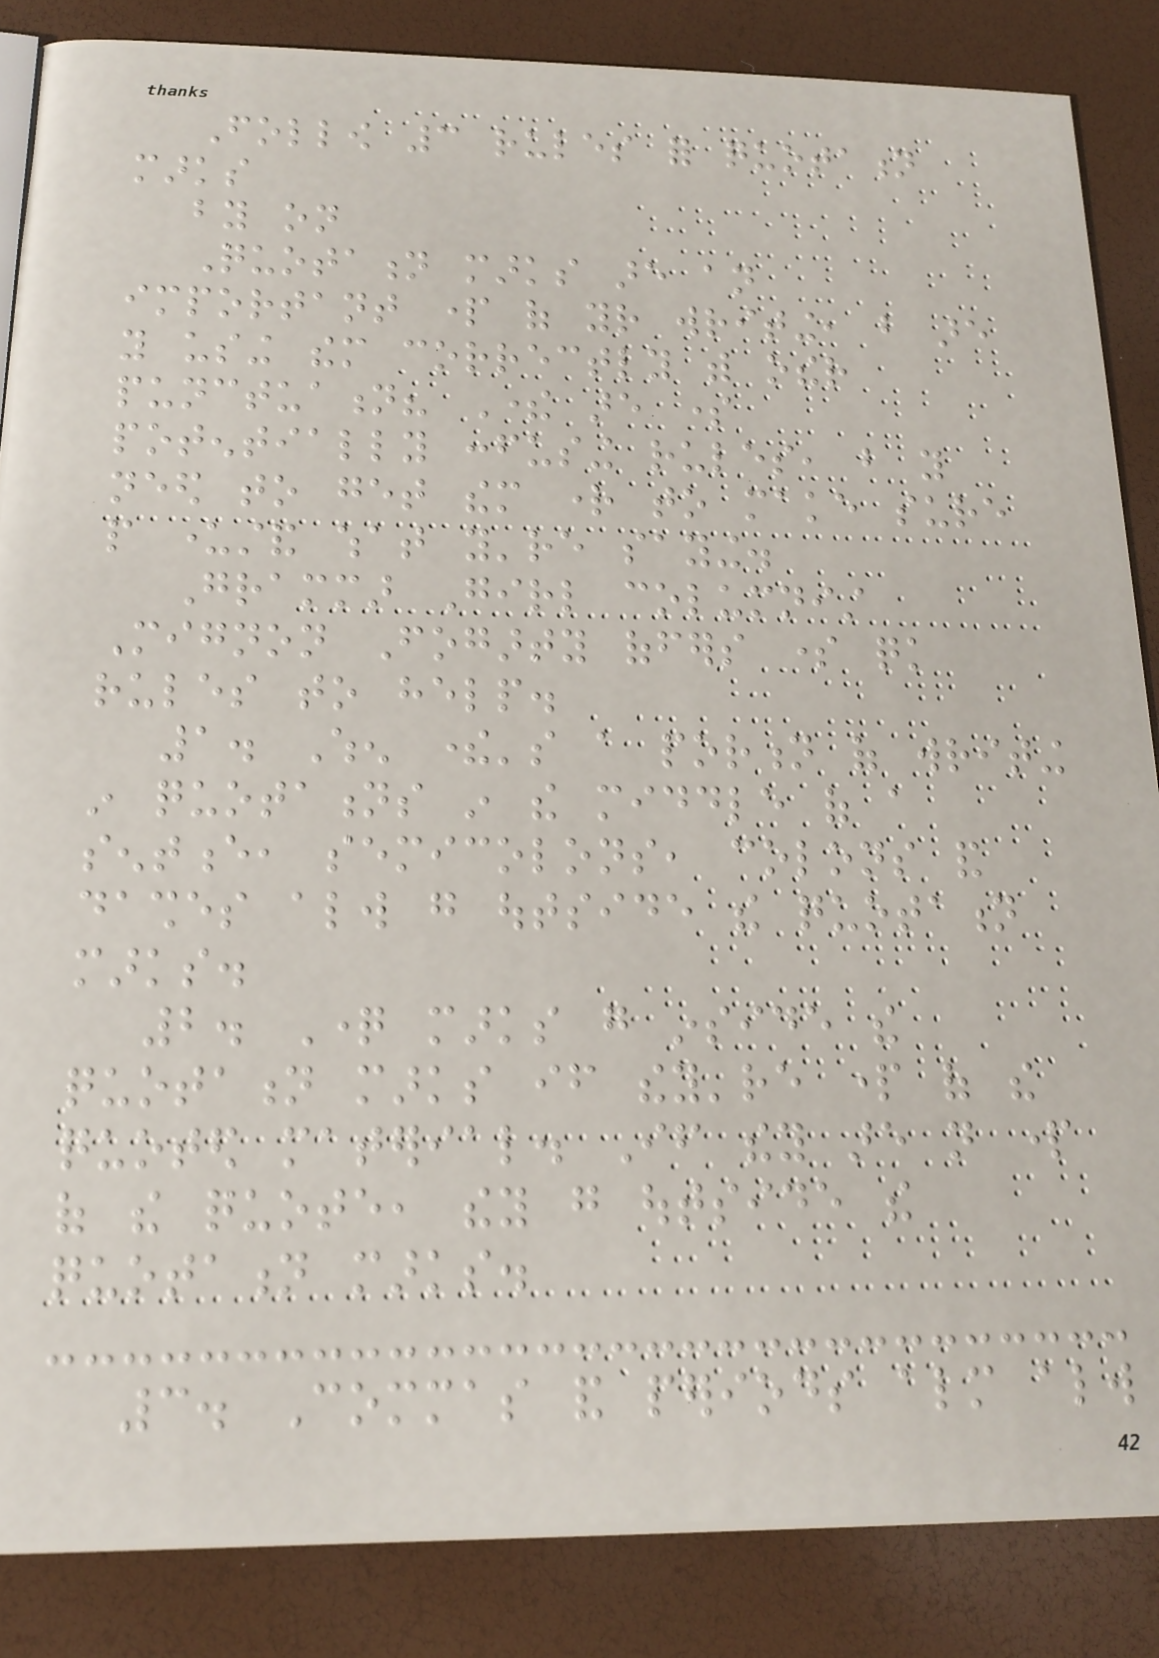Follow 3 rules for quotation
marks
by on
Quotation marks are an
important part of your writing, but are
you using them correctly with other
punctuation? There are some
potentially confusing rules, but you
need to get them right to make sure
people understand what you're saying.
Grammar Girl columnist
Mignon Fogarty offers some quick
rules to help.
1. When there's a portion of writing
in quotations in the middle of a
sentence, semicolons, colons and
dashes always go outside the quotation
marks.
2. Question marks go inside the
quotation marks if they're part of the
quoted material. If they are not part
of the quote, they go outside the
quotation marks.
3. Commas and periods almost always
